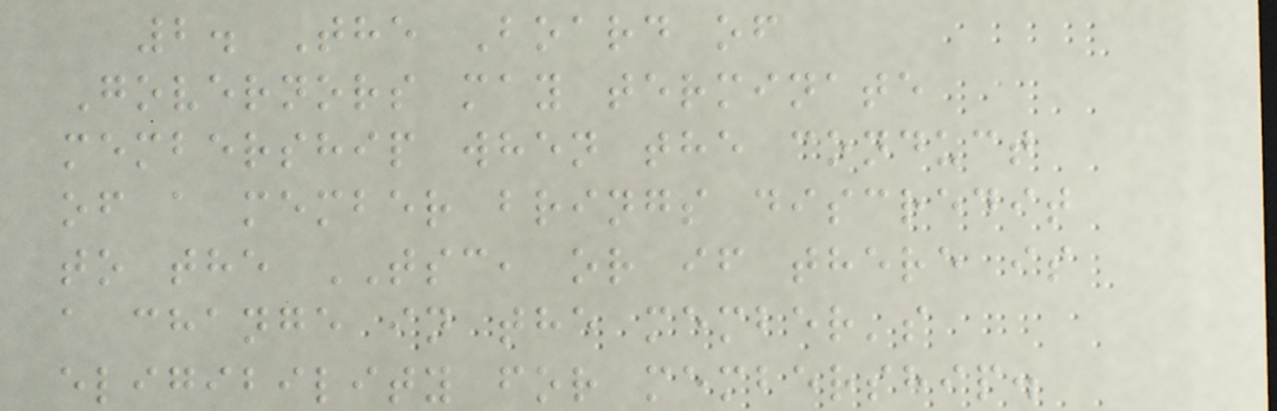2. The Board of
Governors may terminate
membership when the conduct
of a member brings discredit
to the TSC, or if there is
a change in the member's
eligibility for membership.
